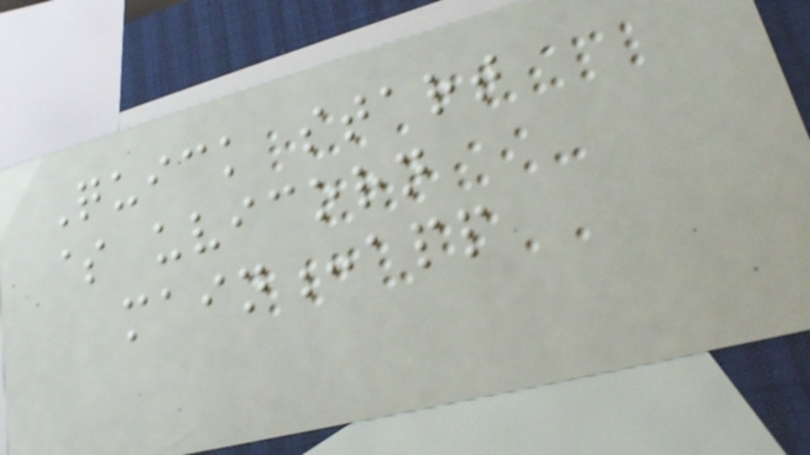Quick start
$ uvicorn
main:app
